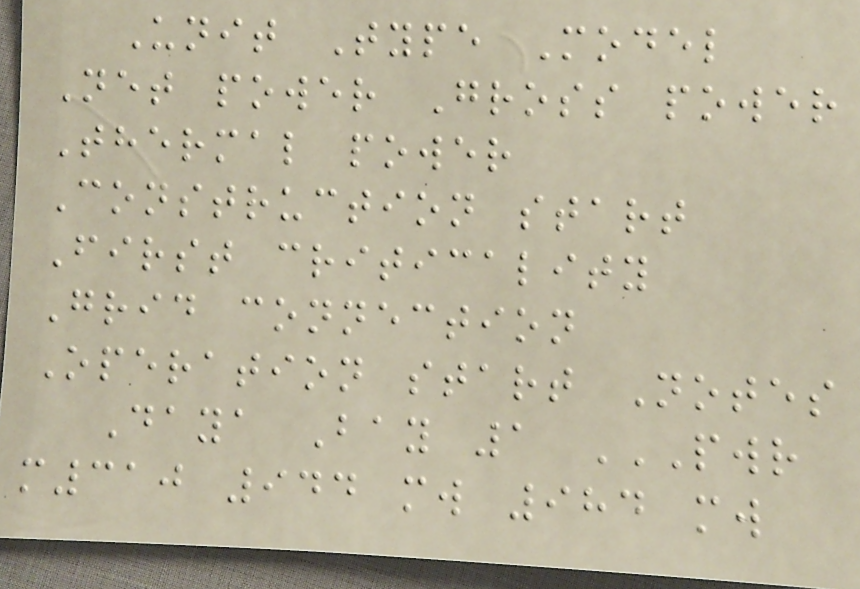Unit Type Model
Net power Gross power
Thermal power
Construction start
First criticality
Grid connection
Operation start Notes
Daya Bay 1 PWR
M310 944 MW 984 MW
